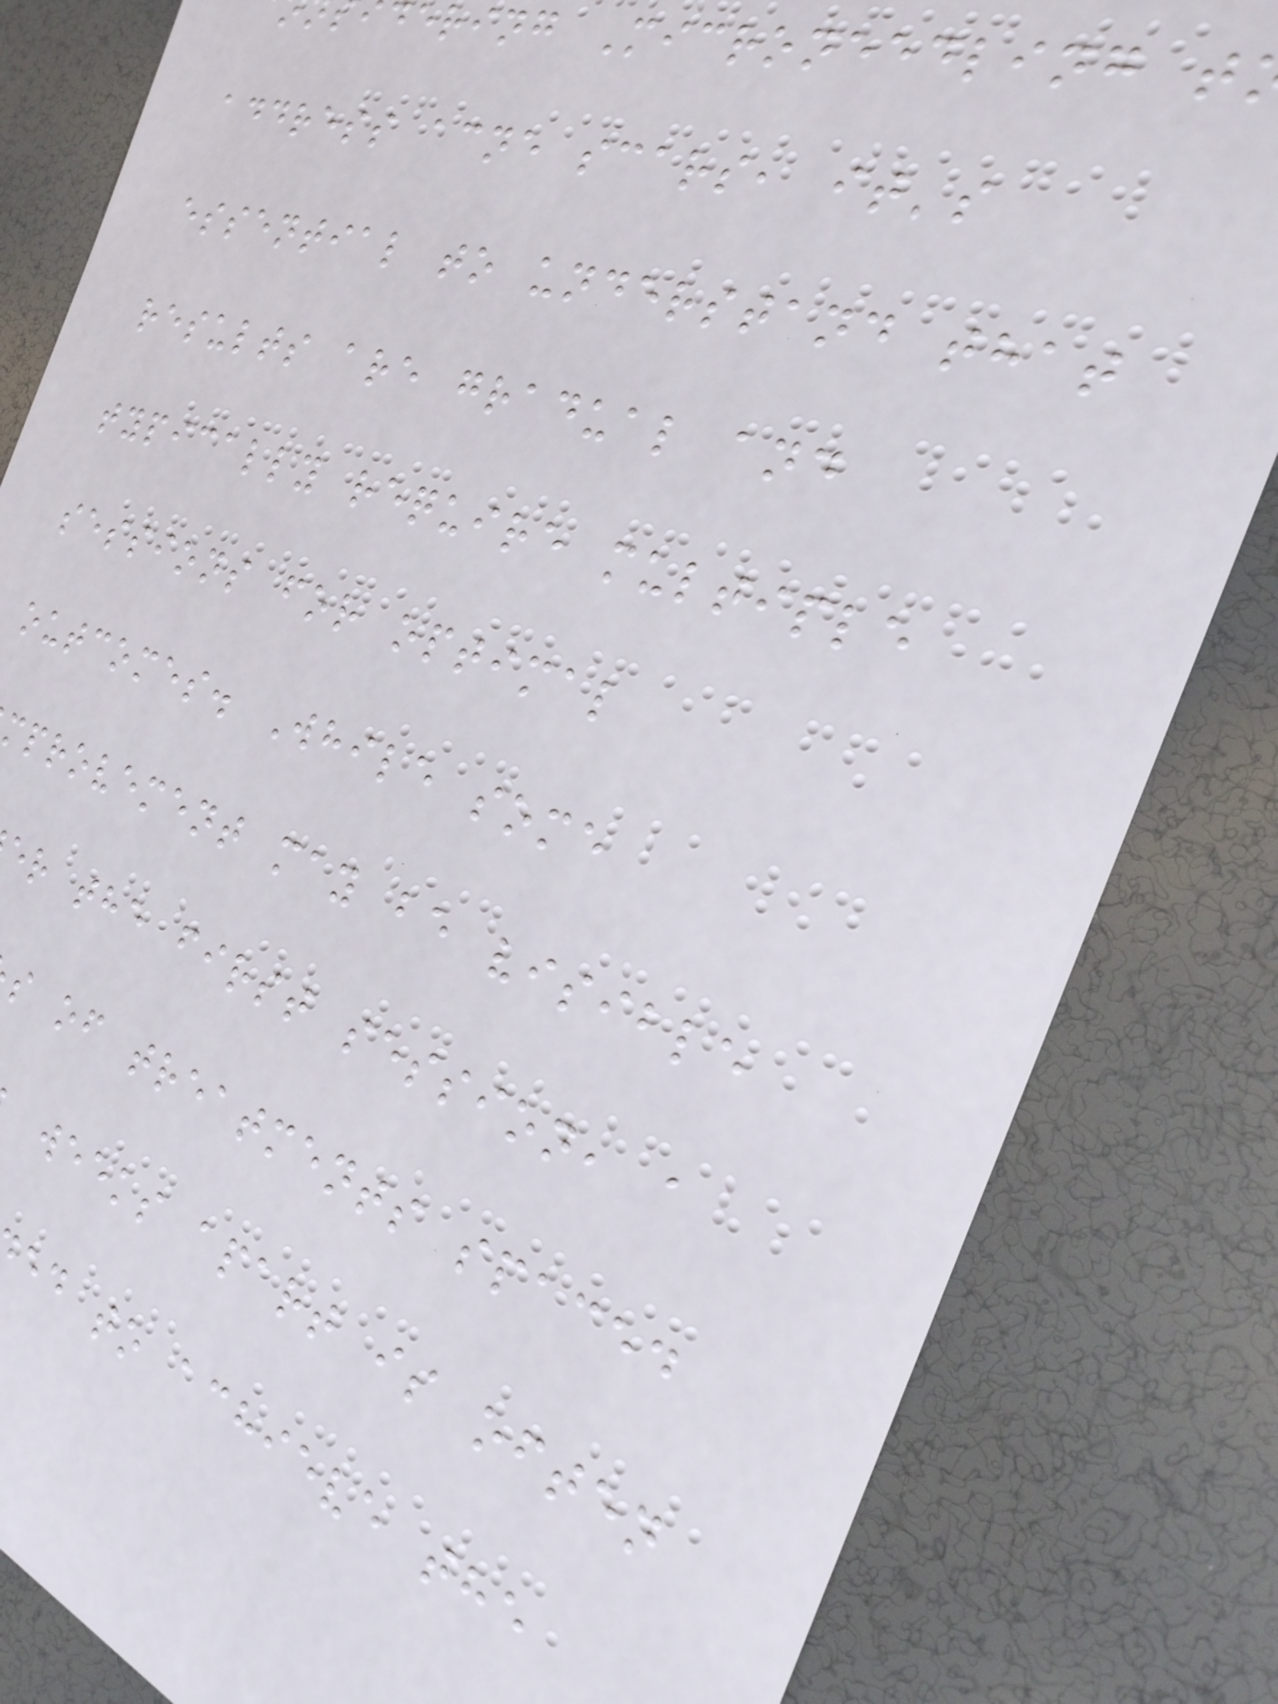dering Microneedling t
address acne scars, it's
essential to understand that
results are gradual and
typically require multiple
sessions for optimal
outcomes. While some
mprovement may be visible
er the first session, a
s of treatments spaced
weeks apart is often
ed to achieve the
